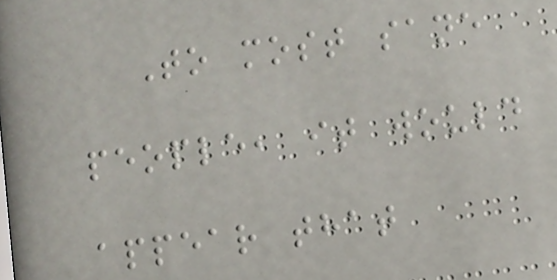To most sane
people, it would
appear that
